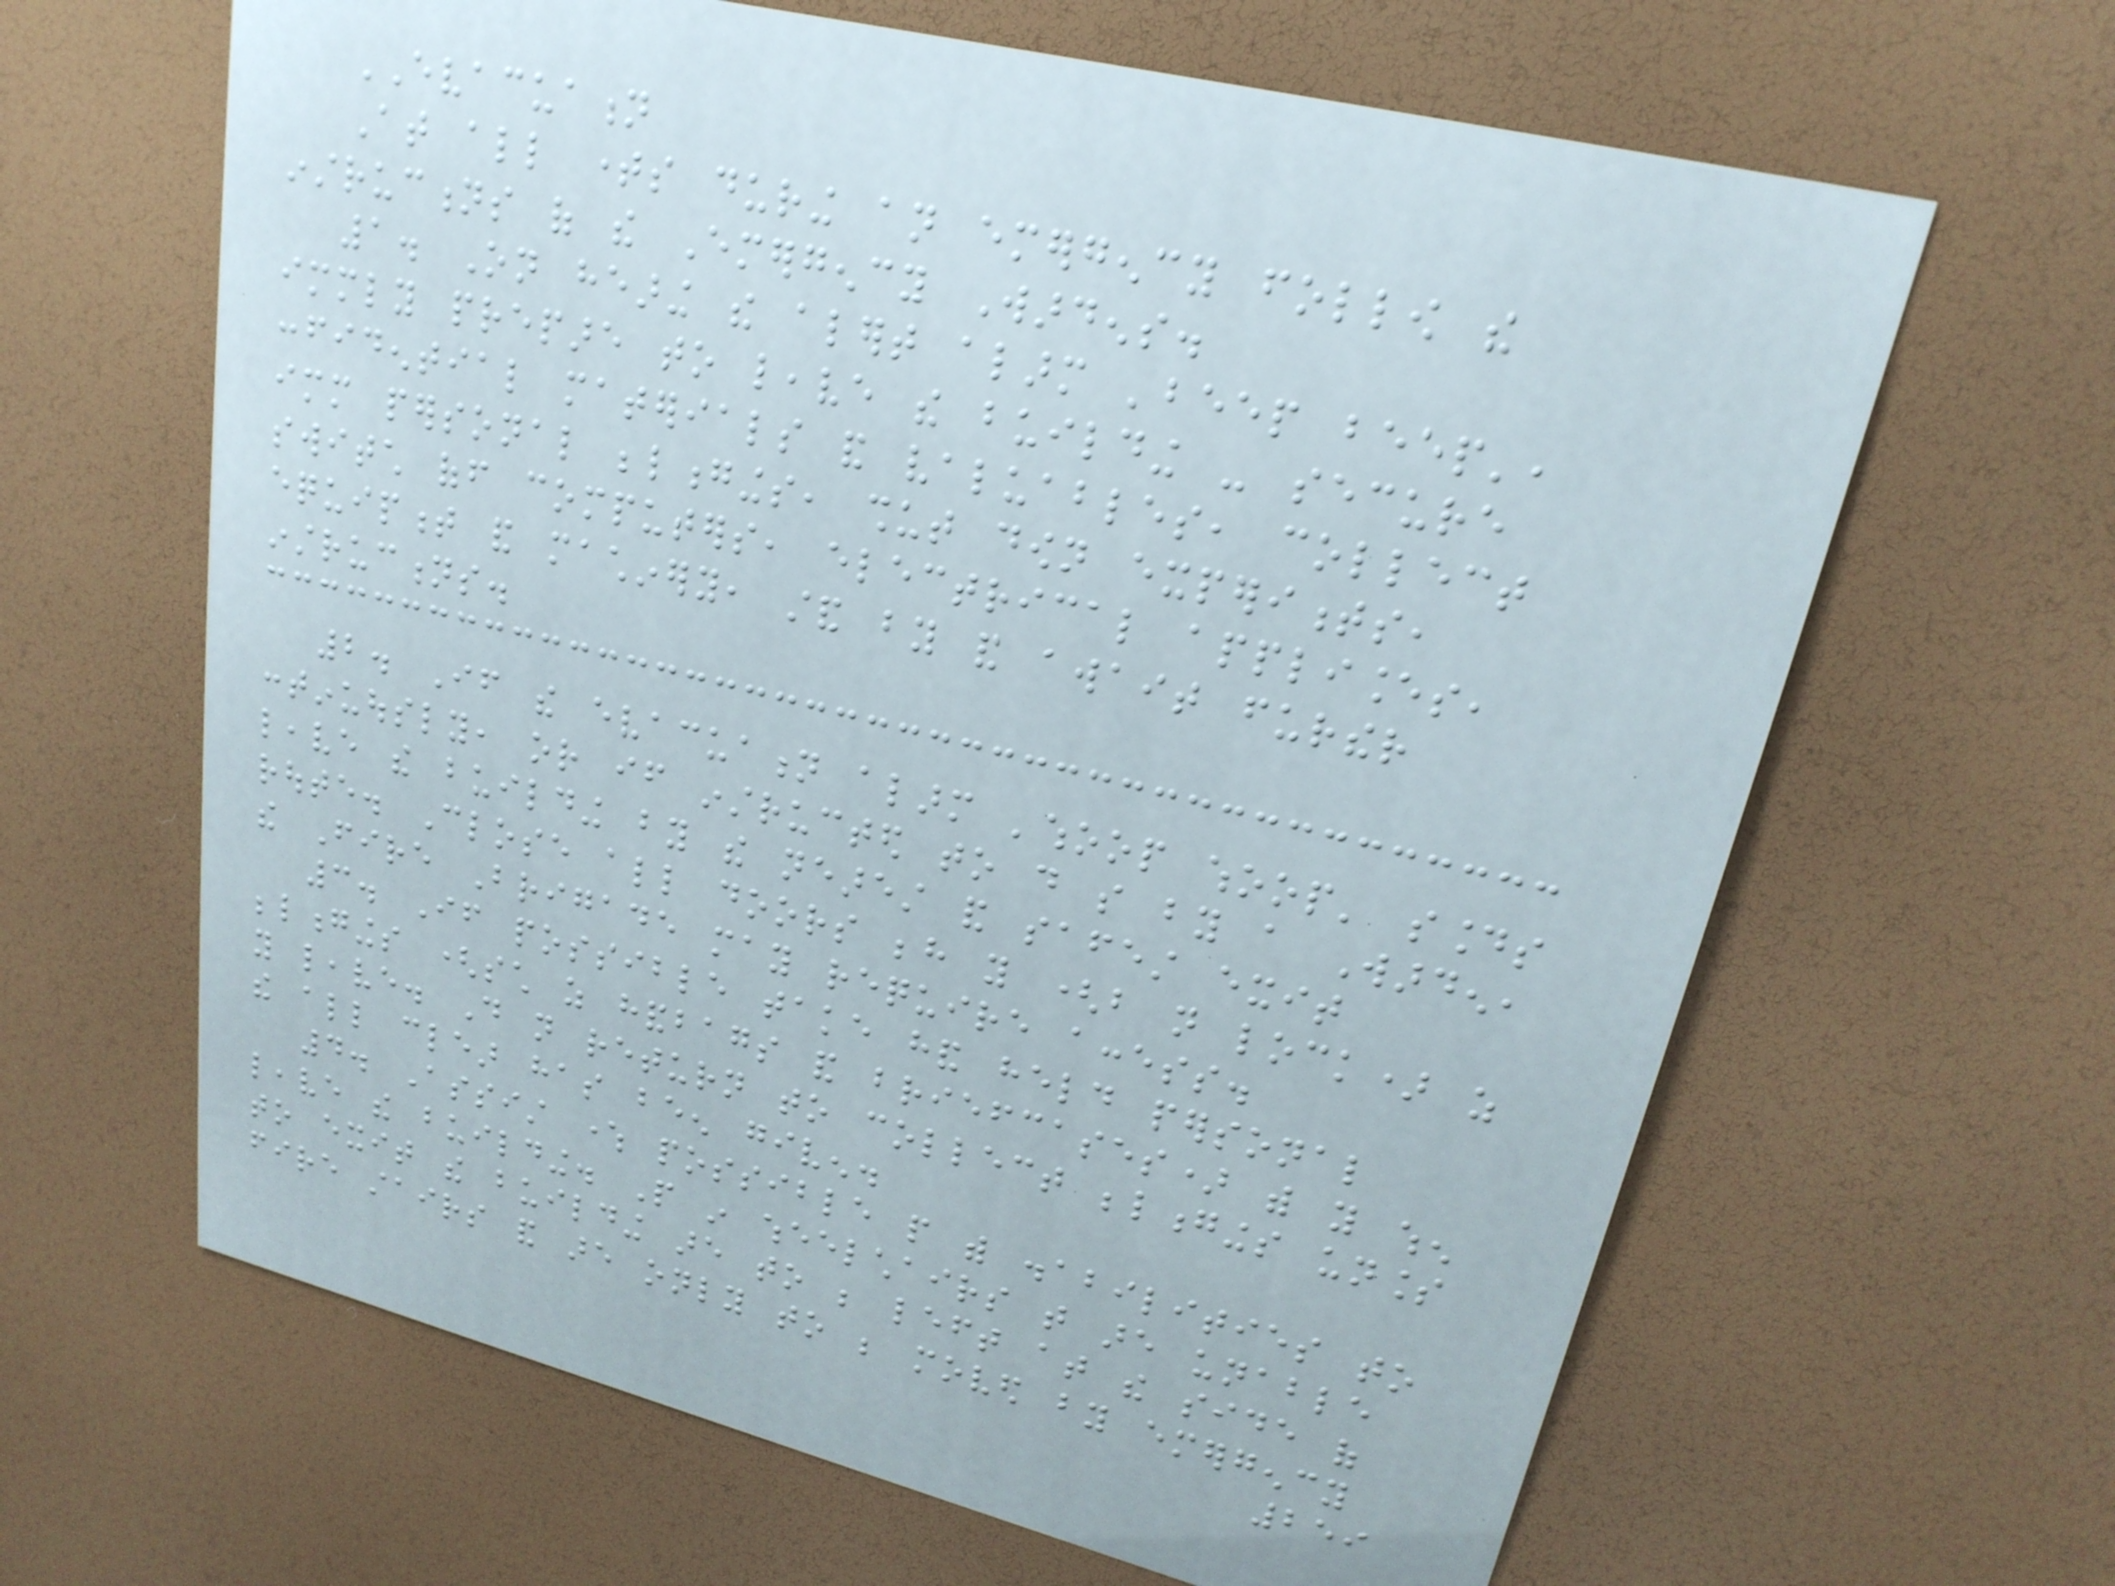EVACUATION
At all times during an emergency follow the
instructions of the Emergency Wardens.
1. On hearing the alert alarm 'beep beep',
immediately prepare to leave the building - secure
confidential materials and valuables, collect
immediate personal belongings, shut down experiments,
switch off computers, electrical appliances,
equipment and machinery, stand by and await further
instructions.
2. If the evacuation alarm 'whoop whoop' sounds
continuously, or if instructed to do so by a Warden,
leave the building by the nearest and safest exit
route. Close all doors behind you (but not lock) as
the Fire Brigade may require access.
3. If possible take hand held personal
belongings (such as handbags and briefcases) with you when
you leave. Do not return to collect belongings unless
the all clear has been given.
4. Assist where possible people with disabilities to
leave the building. People in wheelchairs that are unable
to exit the building are to be left at the side of
fire stairs and are only to be moved by emergency
259
